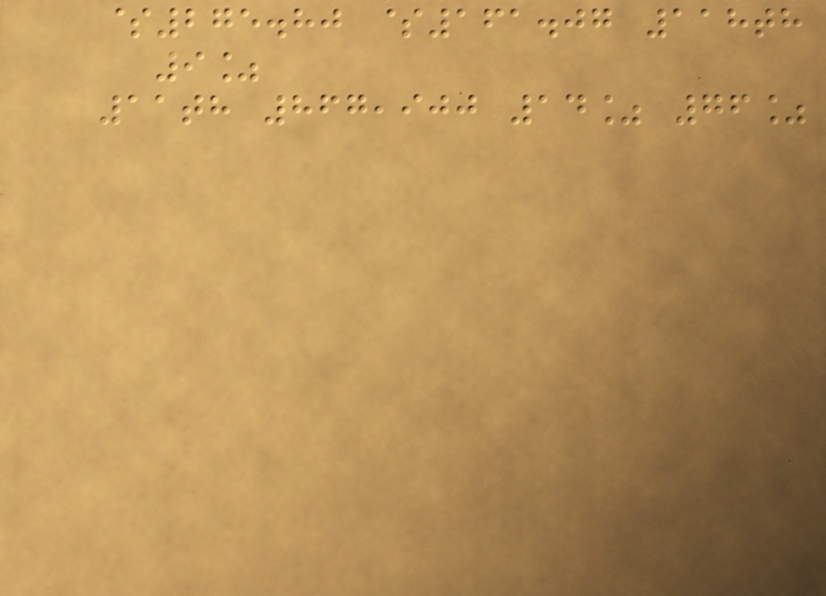$275.80 $161.07 118th
9%
11th 867,900 14% 76%
